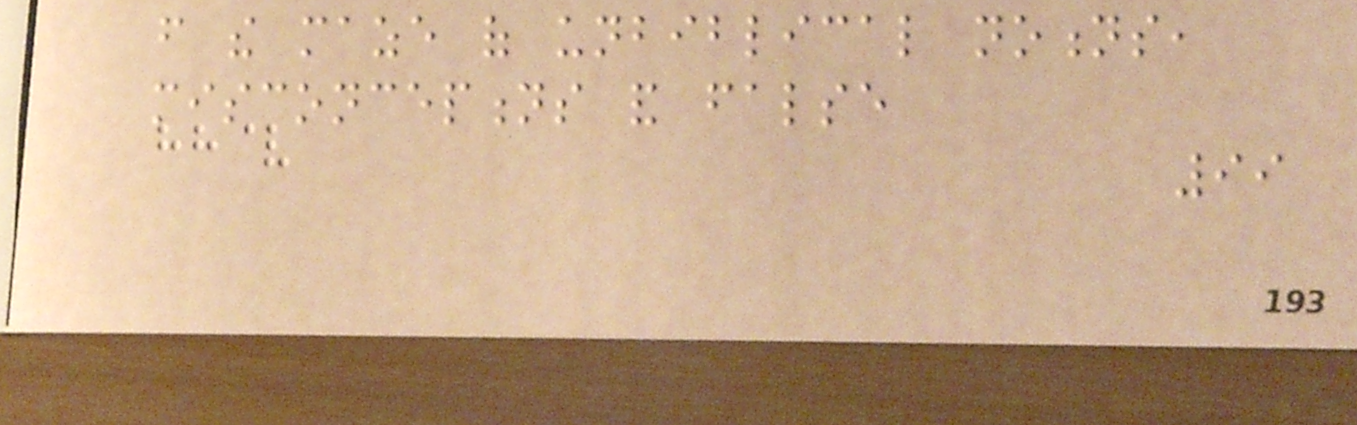from the maze of unbiblical notions,
misconceptions and false
99
